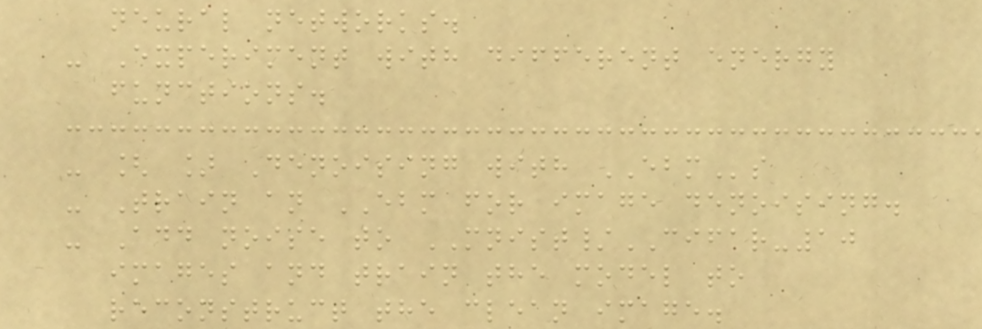neural networks.
- Experiment with different energy
functions.
- [ ] Denoising with EBMs
- Train an EBM for image denoising.
- Add noise to MNIST/CIFAR-10
images and train the model to
reconstruct the clean image.
